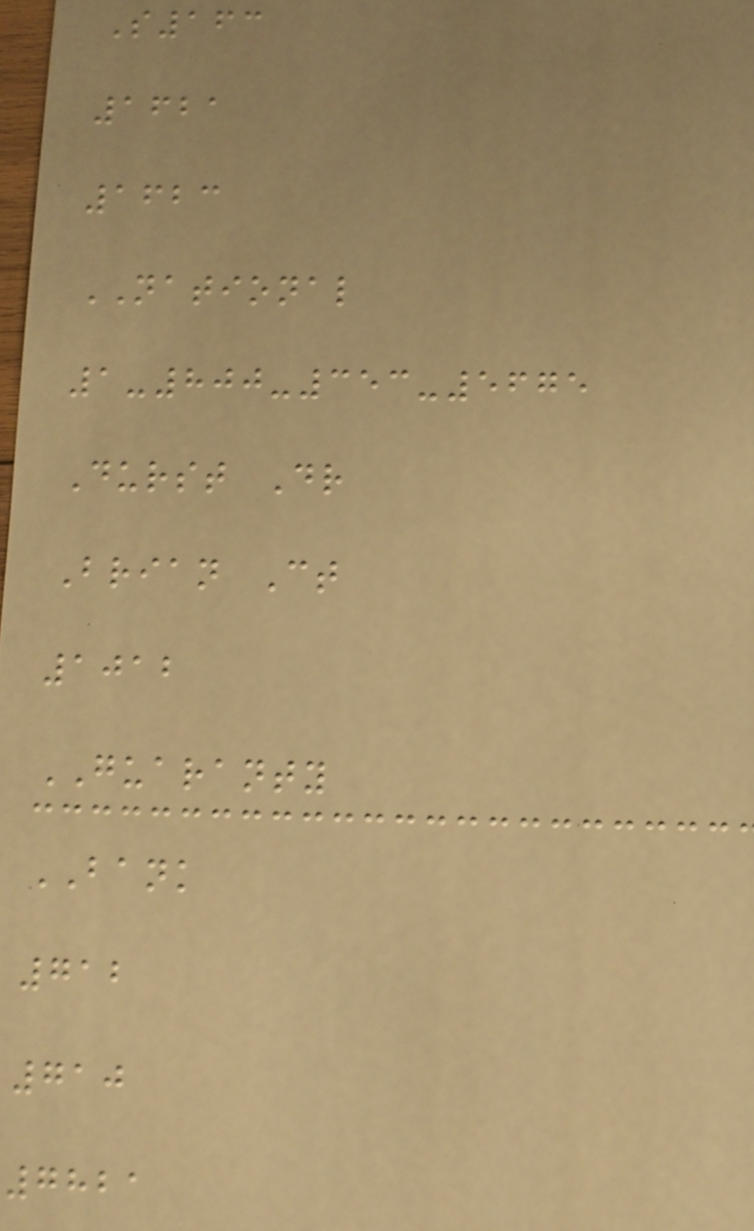S163
1621
1623
NATIONAL
1-800-353-5675
Durst Dr
Brian Ct
1012
GUARANTY
BANK
712
710
7821
